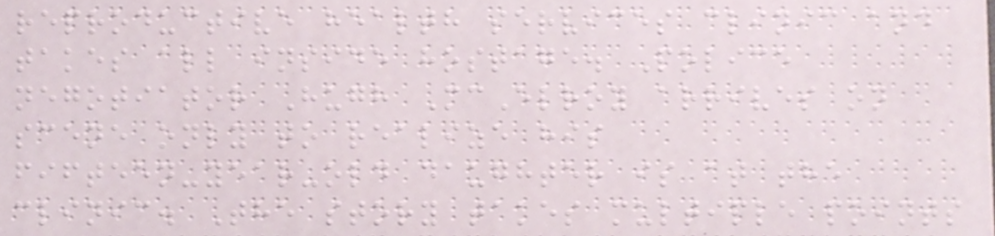reproductive health services clinic and
takes all inside hostage. Police
negotiator Hugh McElroy arrives on
scene only to realize his
fifteen-year-old daughter is at the
clinic. The story takes multiple points
